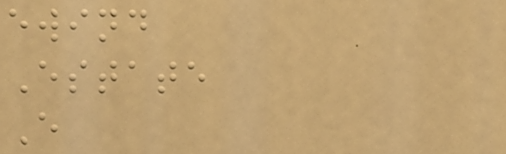ewind
Estate
E
